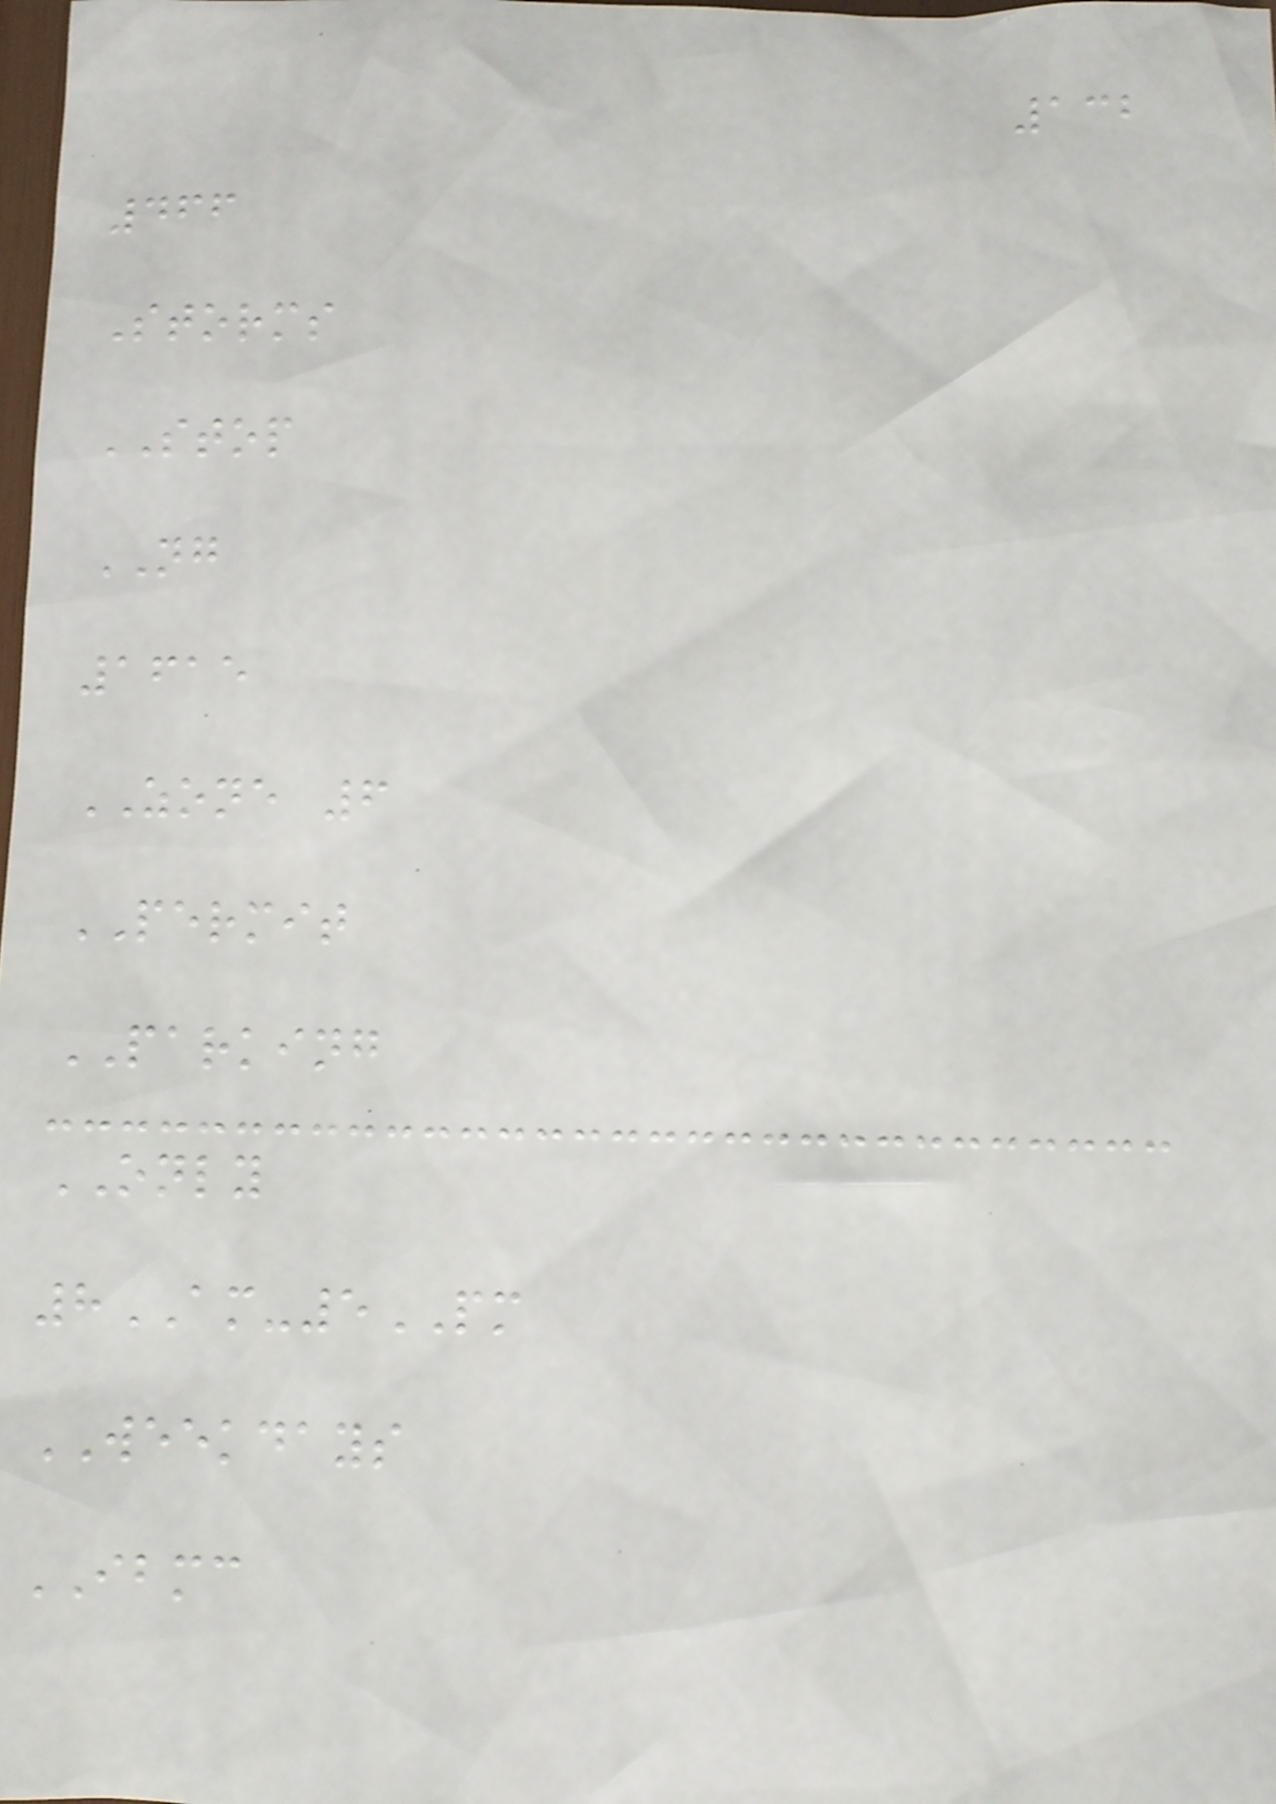132
466
Storms
STOP
NG
1615
ZONE 6
PERMIT
PARKING
ONLY
8AM-5PM
WEEKDAYS
IBMC
